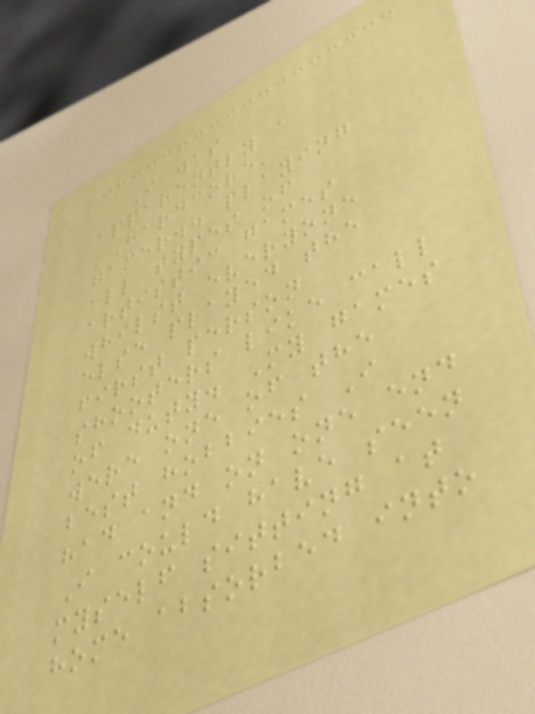I was
apparently a
'Hardcore'
gamer.. playing
all types of
artistic games
whilst everyone
else played the
first person
shooters like call
of duty. My games
were one of the
best hobbies I
had and on one end
I could have seen
myself sitting at
home absorbed into
